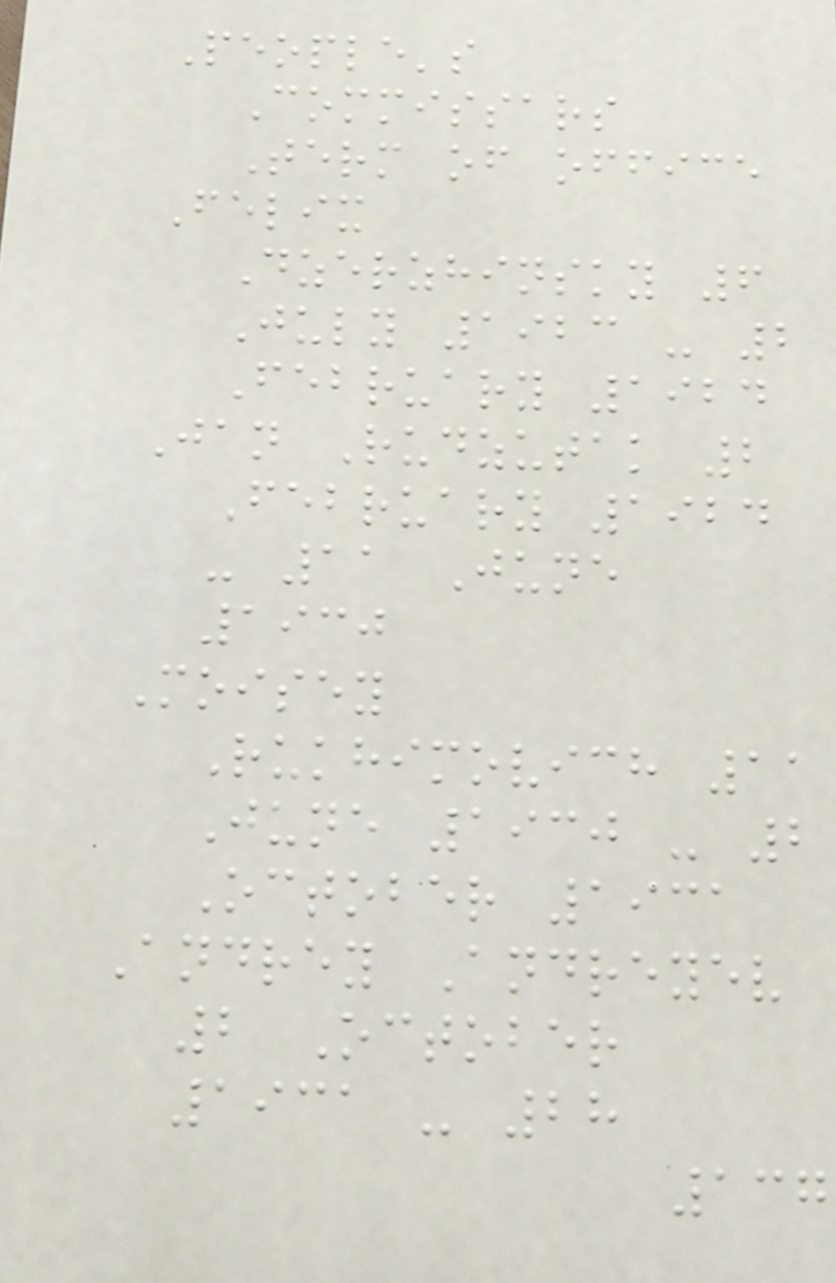People's
Commissars
Term of office
Felix
Dzerzhinsky 6
July 1923 - 2
February 1924
Jan Rudzutak 2
February 1924
- 11 June
1930
Moisey
Rukhimovich 11
June 1930 - 2
October 1931
Andrey Andreyev
2 October
1931 - 28
137
